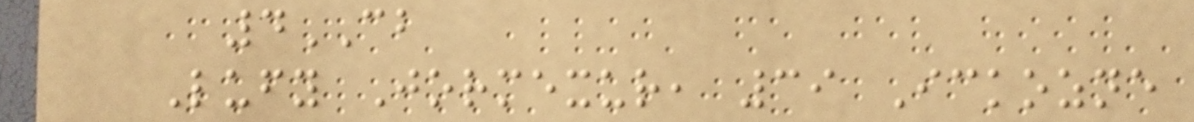4CB
Lufy Jormexur, 39 Ickozne
